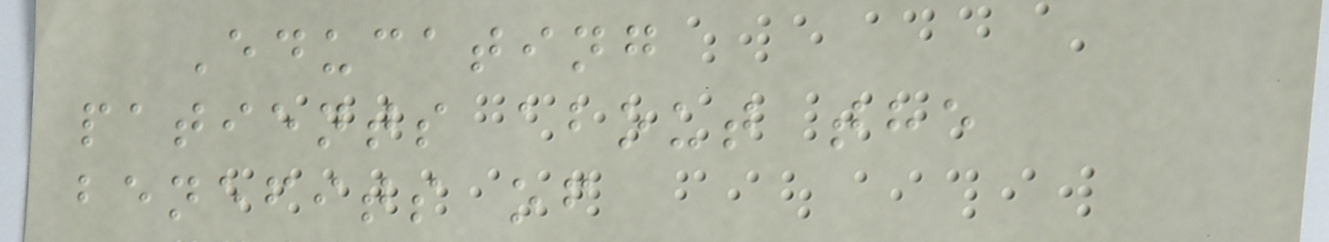Educating
patients about the
benefits of
